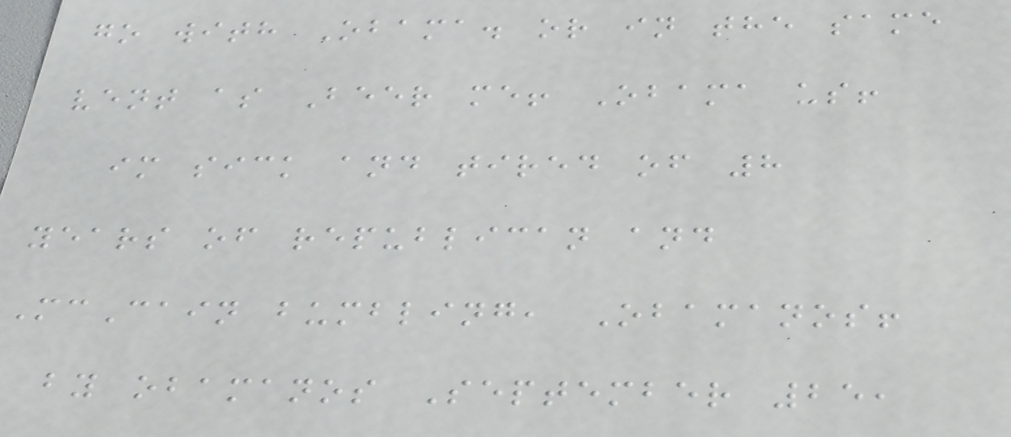go with Obama. or in the same
vent as Beer me! Obama us!
im sick and tired of 8
years of republican and
McCain bumbling, Obamanos!
by obamanos September 25,
